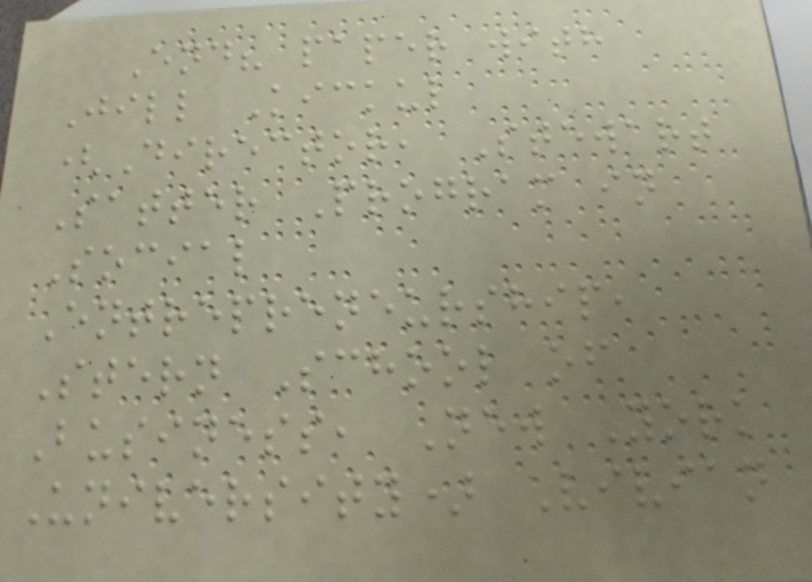End? paper with
Jill Kickul
(Director, Stewart
Satter Program in
Social
Entrepreneurship,
Stern School of
Business, New York
University) Vivian
